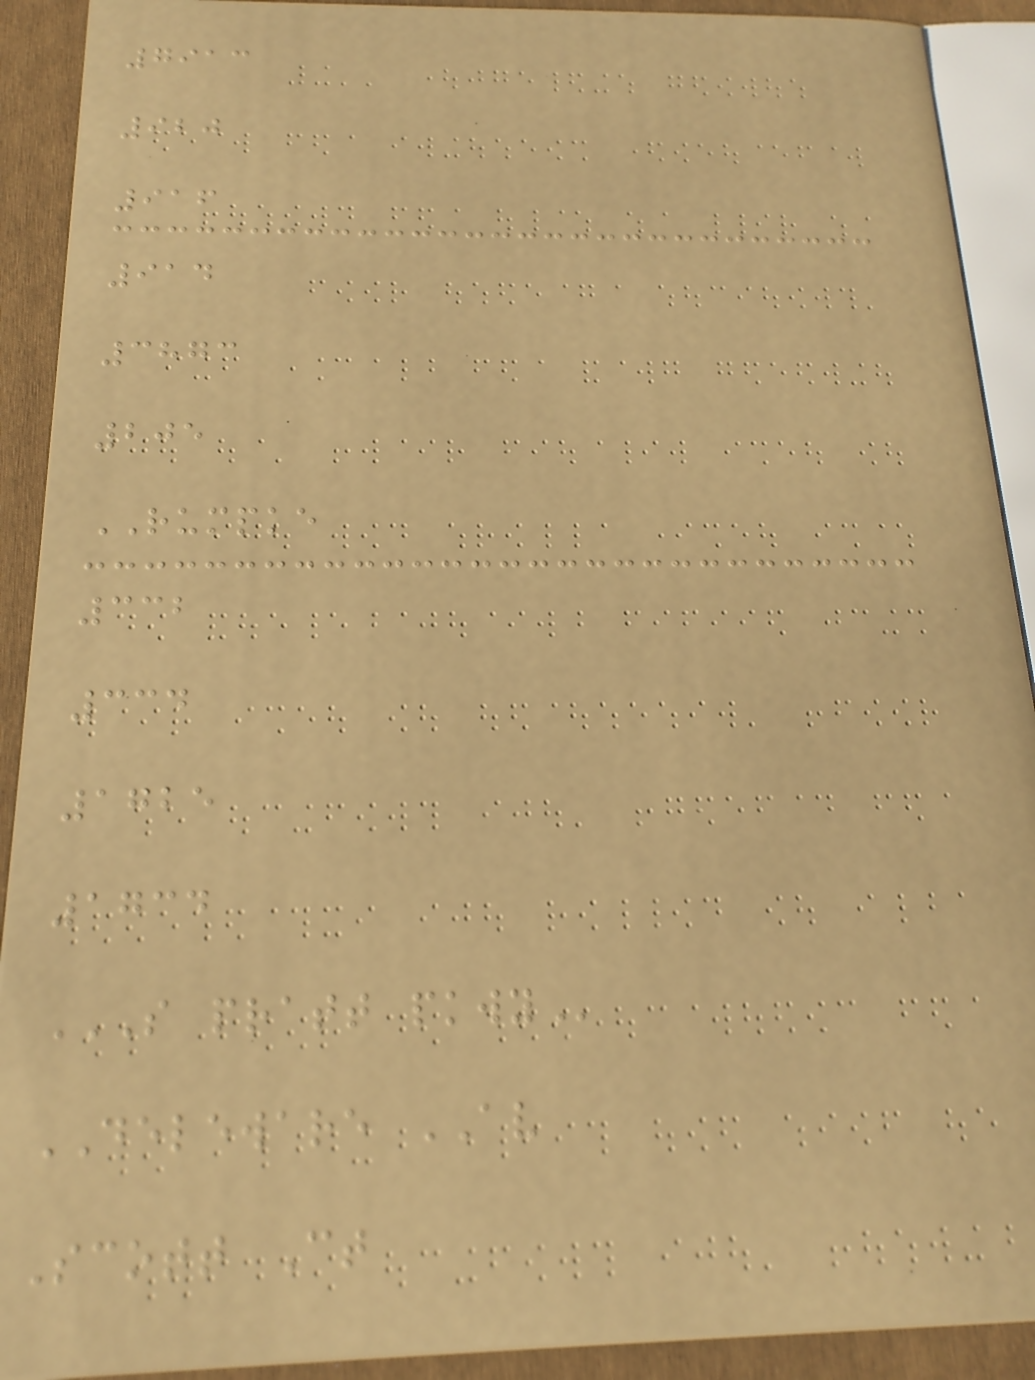7913
920
916
914
3873
205
RUMPKE
332
334
1725
1734
S PRATT PKWY
DELEWARE AV
Scott Ct
